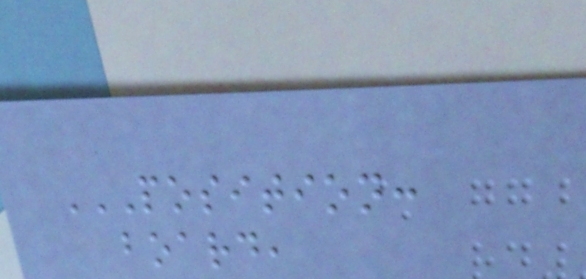POSITION:
BOARD,
